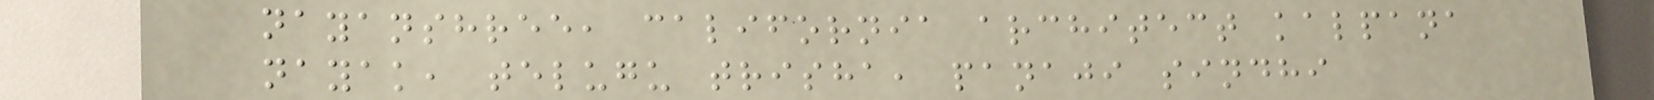nayanshree, california architect kalpana
nayak, telugu trisha, panaji sindhi
